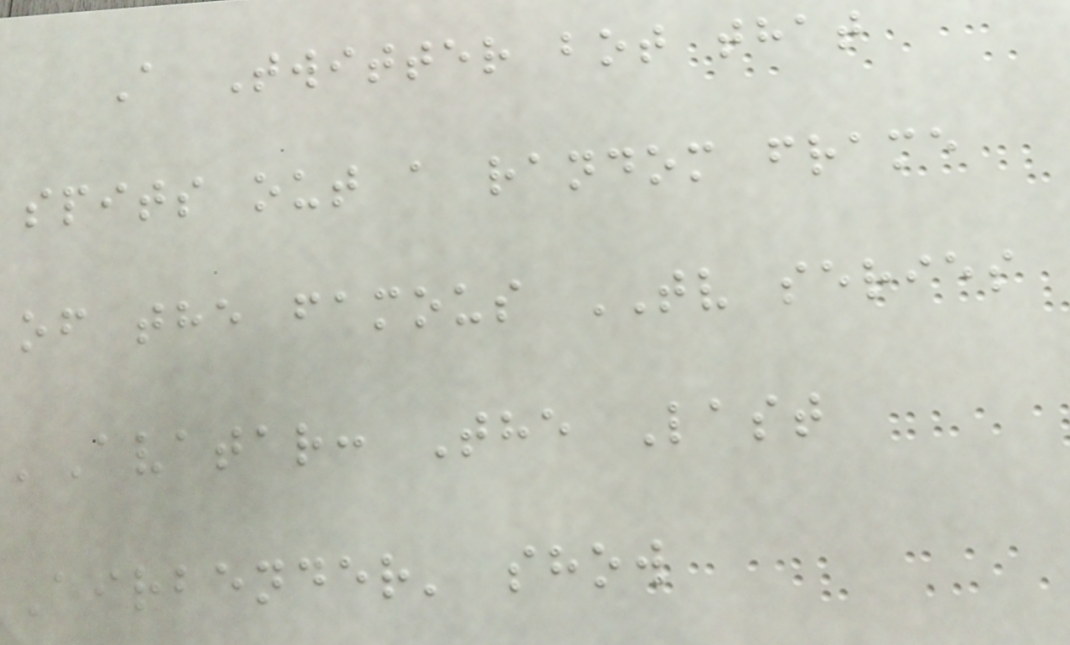A Twitter bot that
spits out a random frame
of the famous TV series
'Avatar: The Last
Airbender' show
